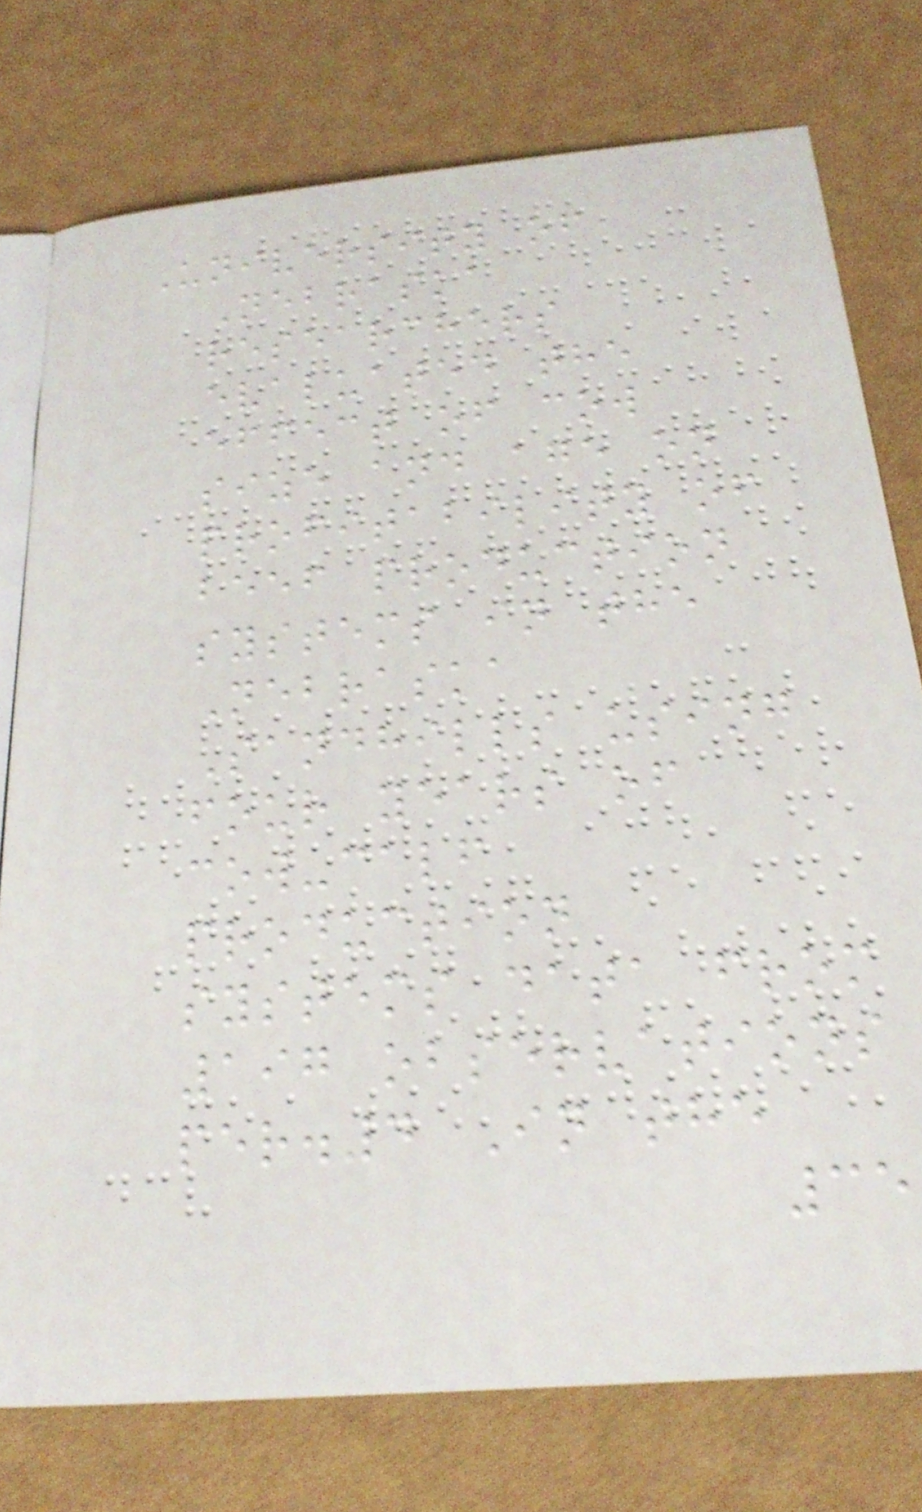University of
Nebraska
researchers
evaluated the
effect of cow
size and age on
profitability of
beef production
systems in the
Nebraska
Sandhills using
four years of
cow-calf
production
systems data from
197 observations
per.4 In the
35
